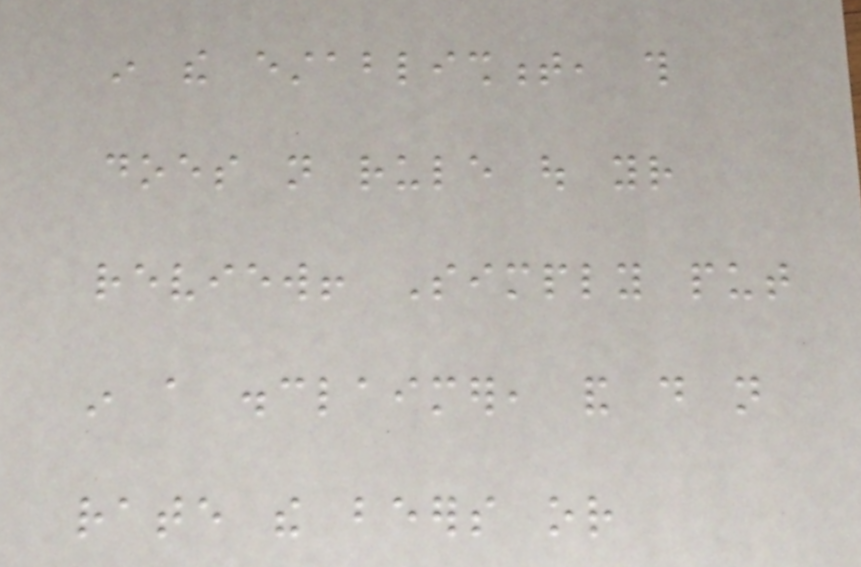in the establishment, this
does not rule out your
review! Simply put
in a disclaimer, and do not
rate the beers or
